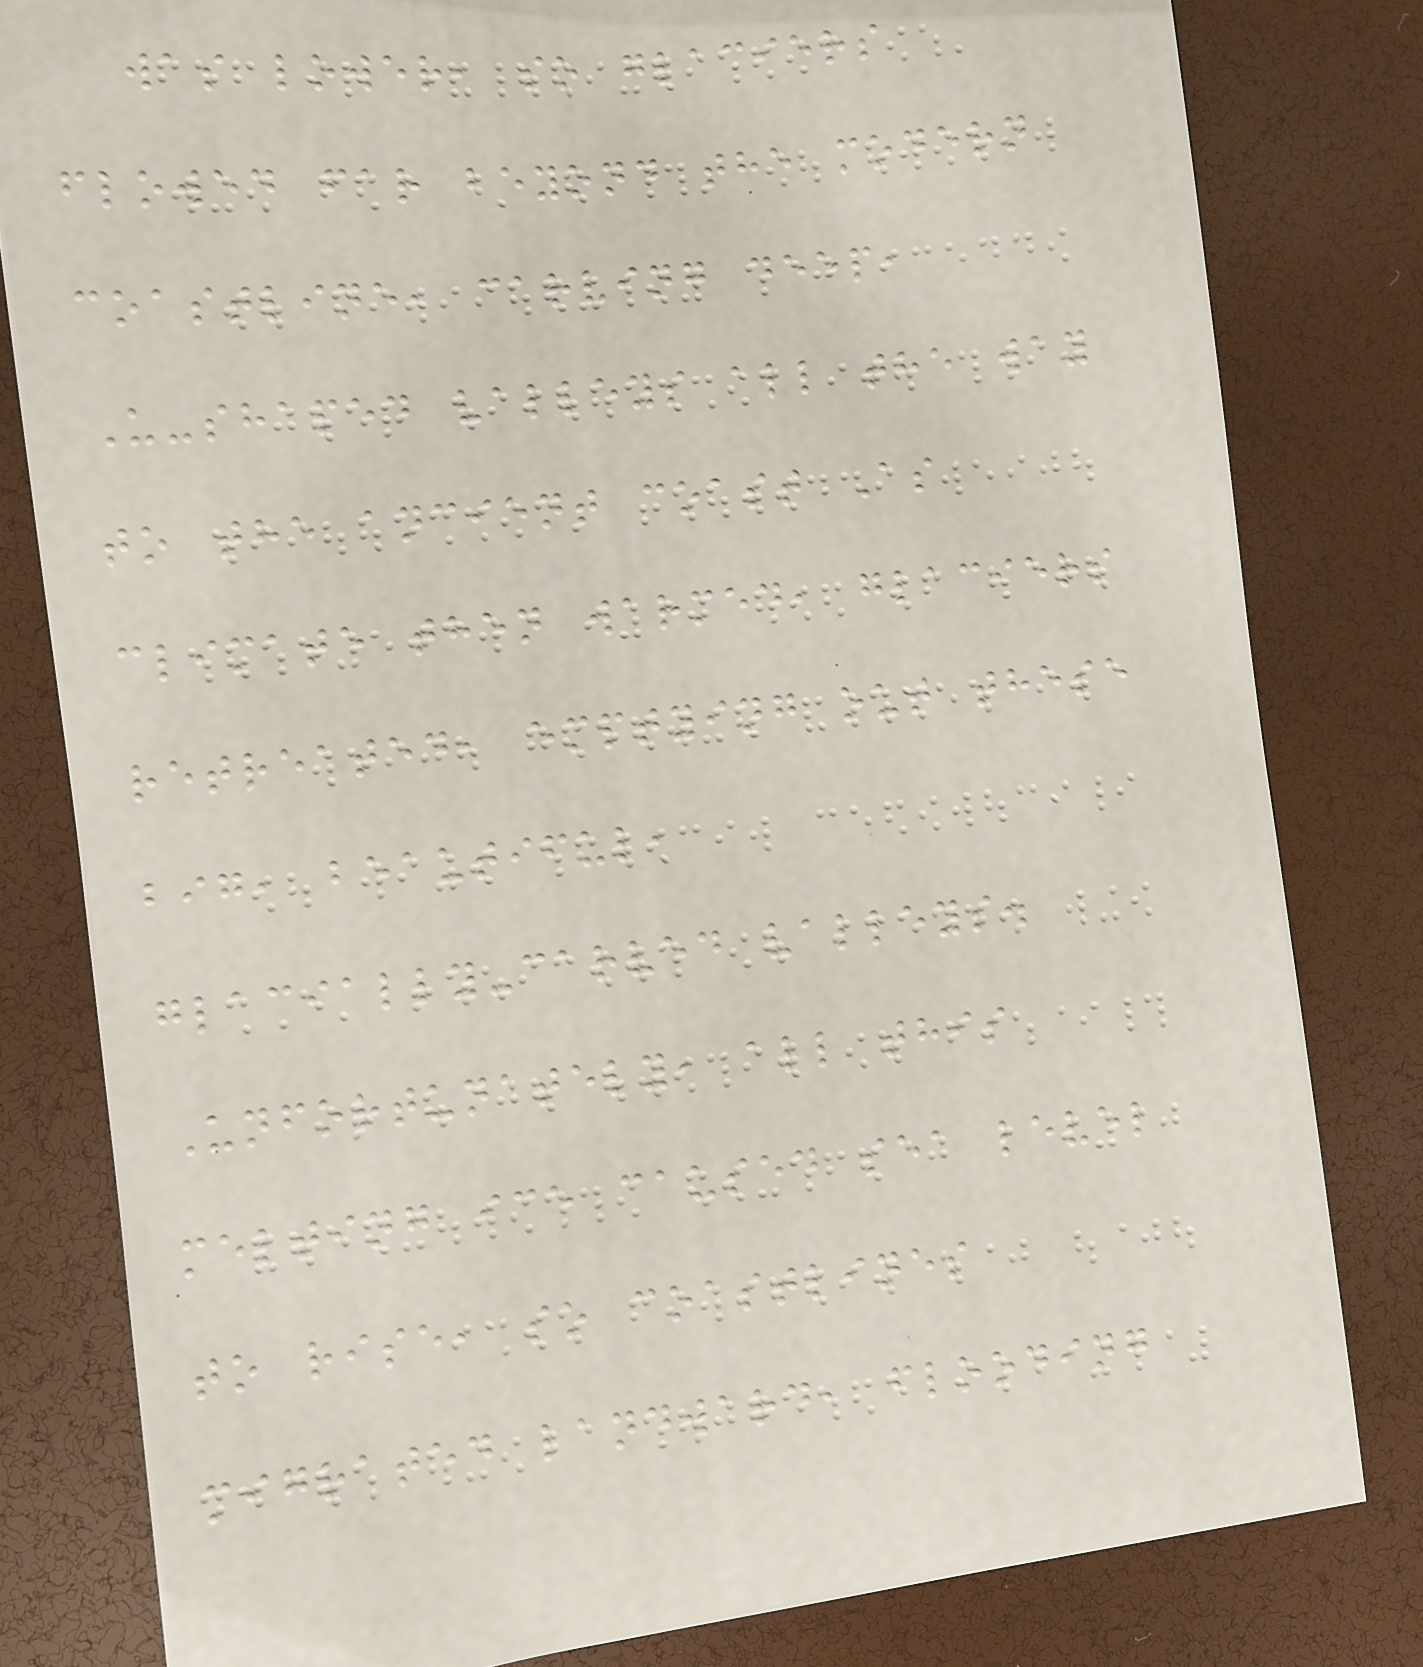was lower, so glaciers
flowed far beyond the modern
coastline, carving deep,
U-shaped valleys all the way
to the ancient coast As
climate then warmed, glaciers
retreated, emptying out these
big, beautiful,
glacially-carved valleys.
Unfortunately, all this
melting ice caused sea level
to rise, so coastlines
migrated landward, flooding
